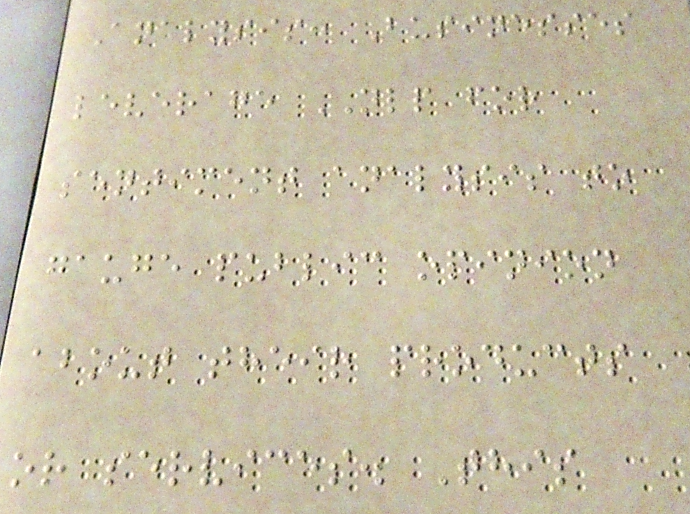Analysis: Businesses
leverage NLP for
sentiment analysis to
gauge public opinion
about their products
or services. This
